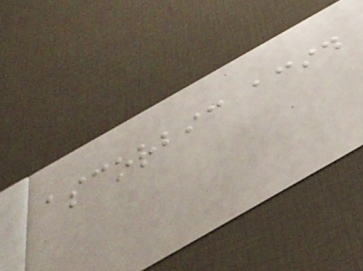ascorbic acid
